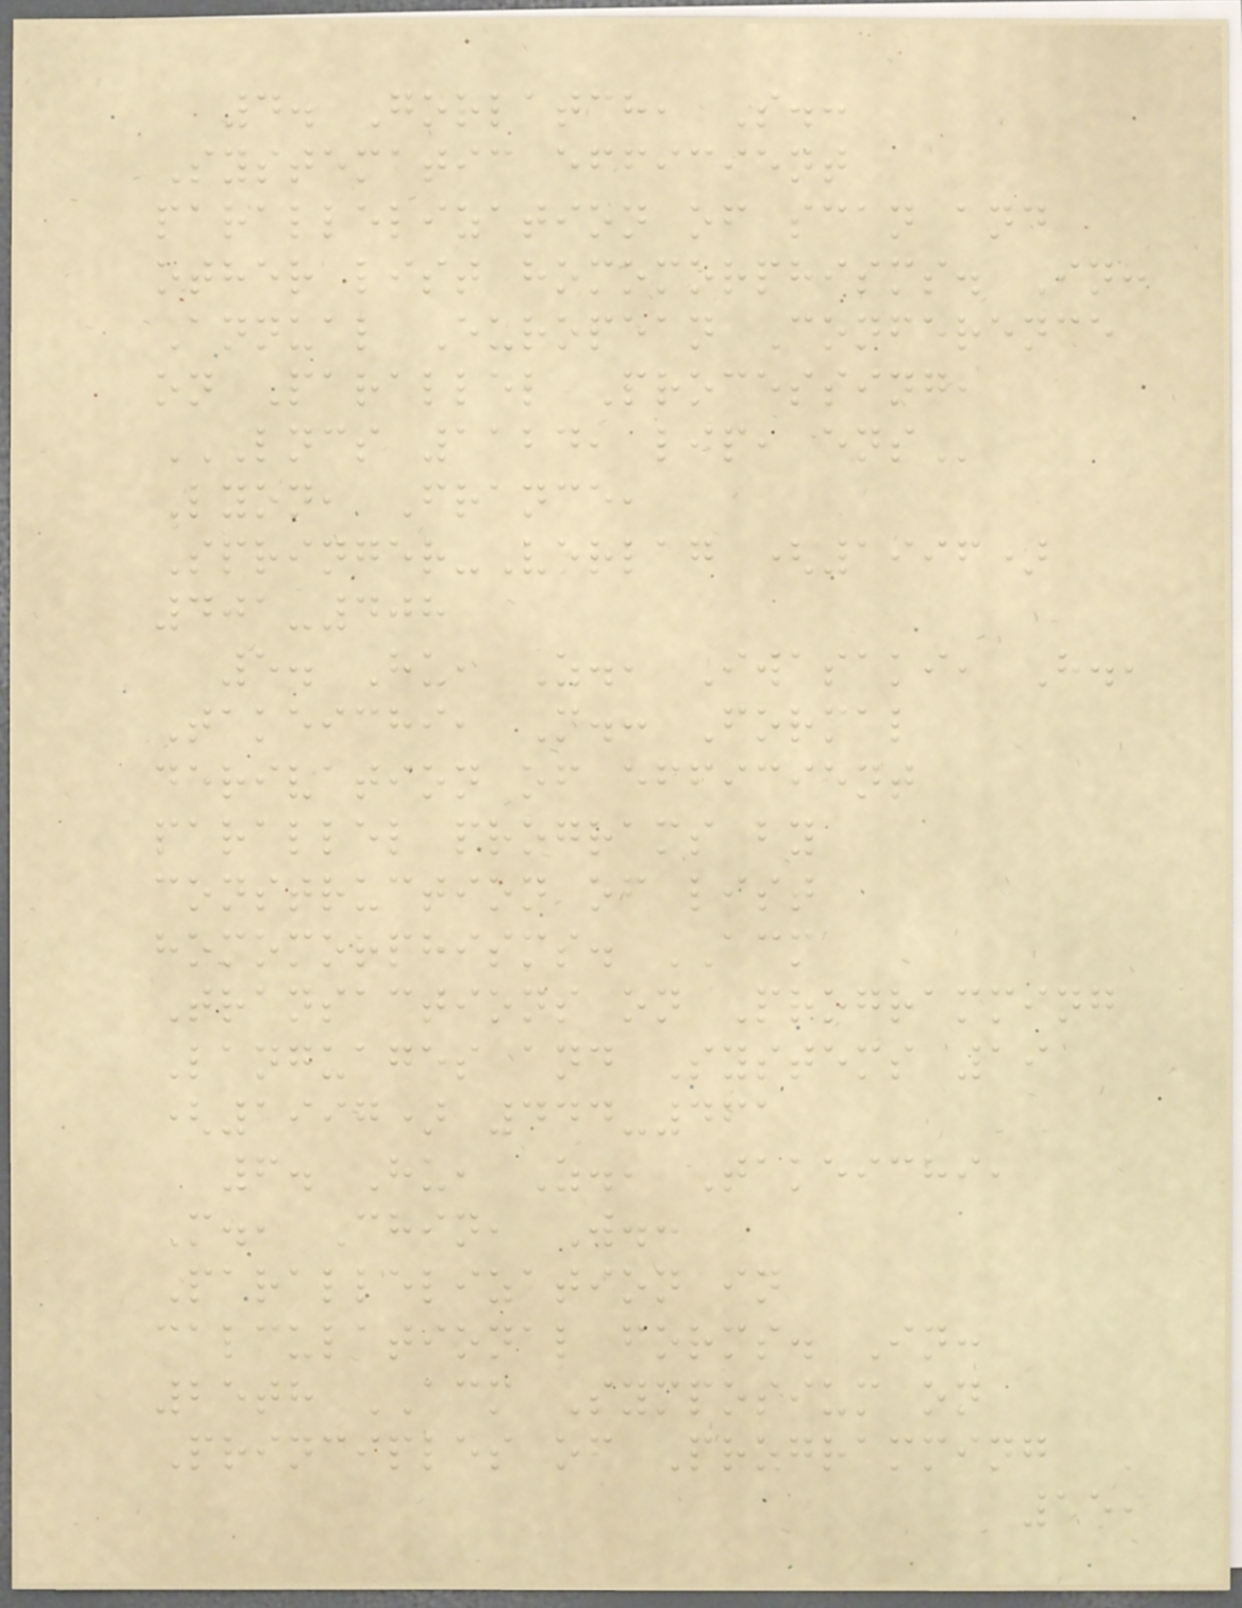4. Gorlatch, S.:
Systematic efficient
parallelization of scan and
other list homomorphisms. In:
Annual European Conference
on Parallel Processing,
LNCS 1124, LIP, ENS
Lyon, France,
Springer-Verlag (1996)
401-408
5. Hu, Z., Iwasaki, H.,
Takeichi, M.: Formal
derivation of efficient
parallel programs by
construction of list
homomorphisms. ACM
Transactions on Programming
Languages and Systems 19
(1997) 444-461
6. Hu, Z., Takeichi,
M., Chin, W.:
Parallelization in
calculational forms. In:
25th ACM Symposium on
Principles of Programming
159
